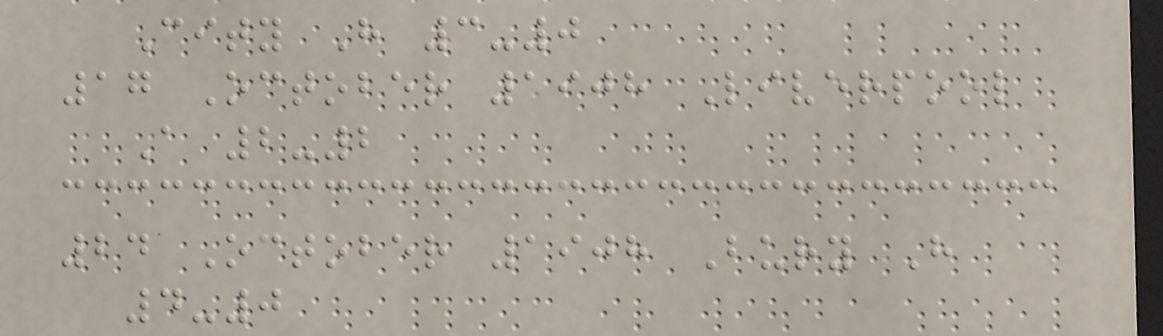City H 3-0
17 October 1908 Liverpool
A 2-2
24 October 1908 Bury H
4-0
